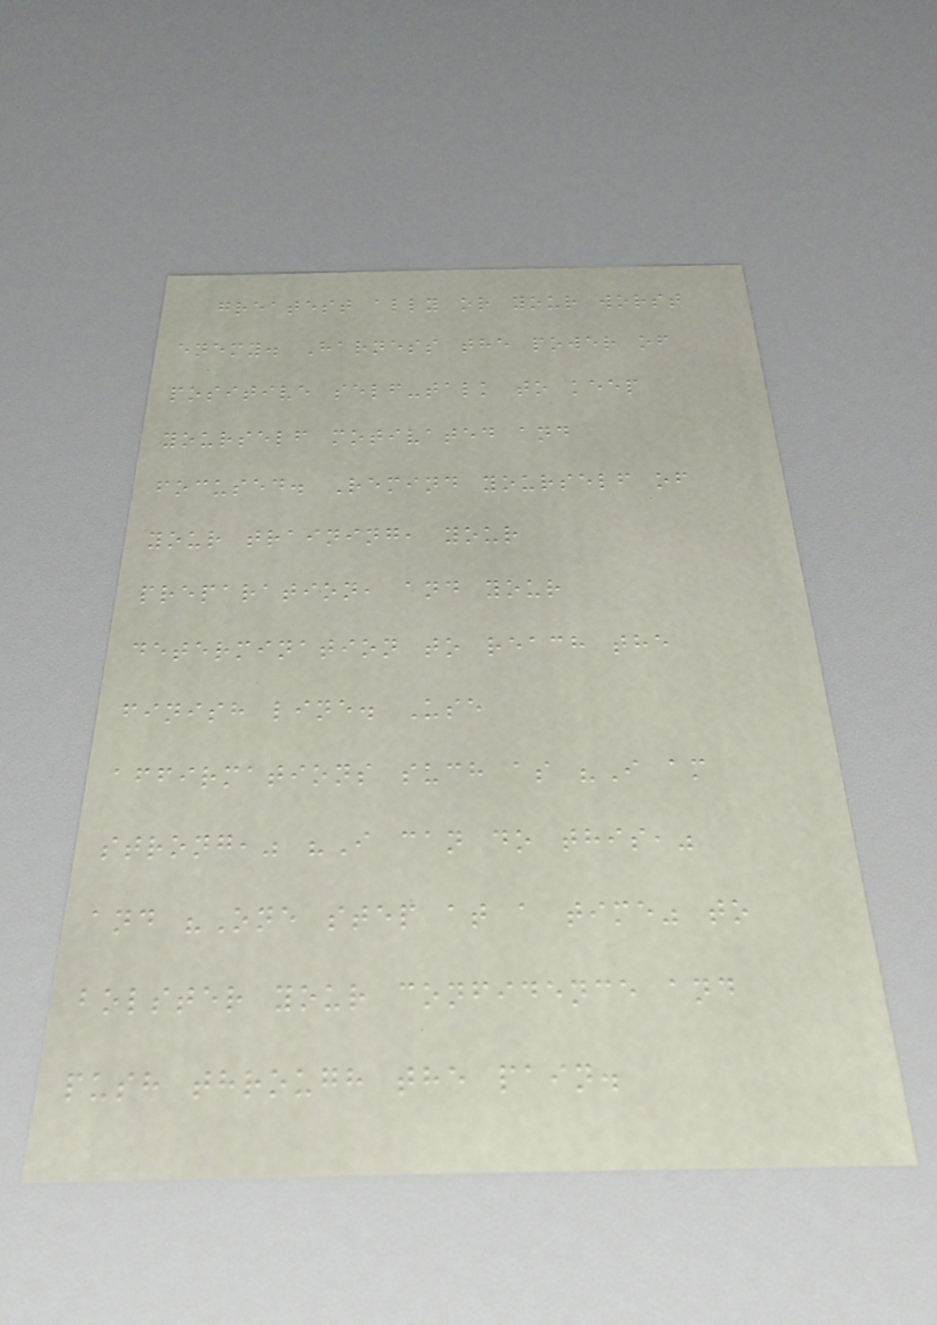greatest ally or your worst
enemy. Harness the power of
positive self-talk to keep
yourself motivated and
focused. Remind yourself of
your training, your
preparation, and your
determination to reach the
finish line. Use
affirmations such as "I am
strong," "I can do this,"
and "One step at a time" to
bolster your confidence and
push through the pain.
